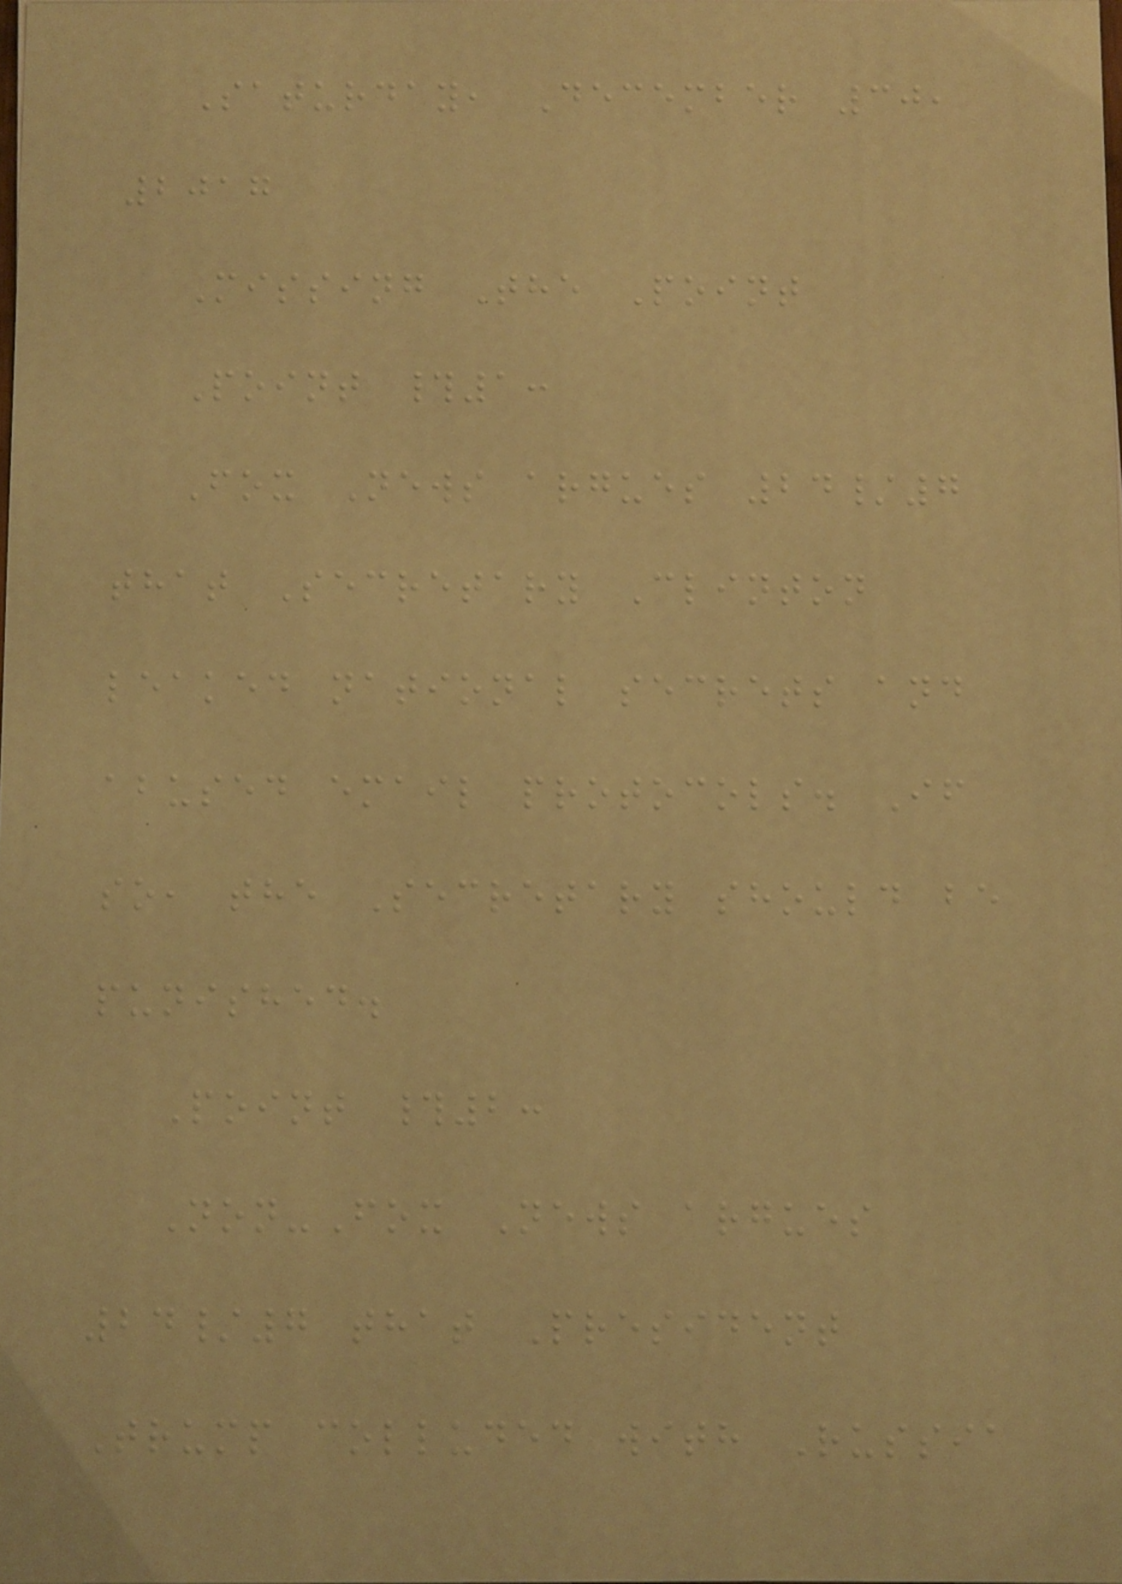Saturday, December 30,
2017
Missing The Point
Point #1:
Fox News argues 24/7
that Secretary Clinton
leaked national secrets and
abused email protocols. If
so, the Secretary should be
punished.
Point #2:
Non-Fox News argues
24/7 that President
Trump colluded with Russia
